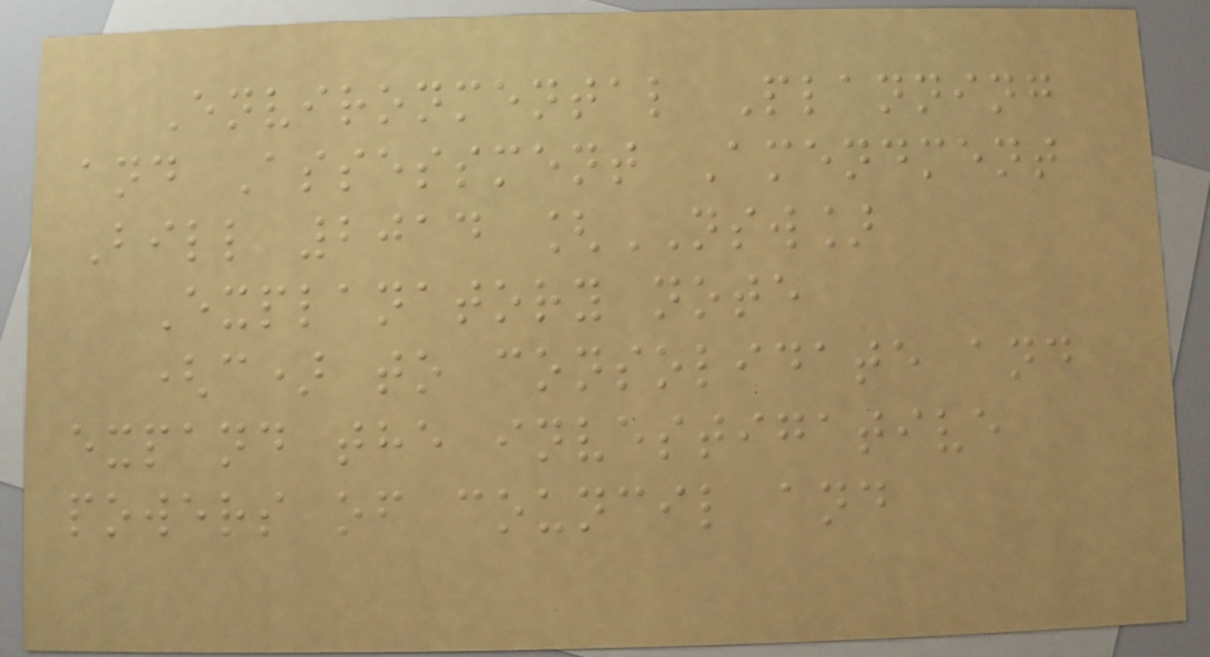Environmental Planning
and Assessment Amendment
Bill 2014 [NSW]
Explanatory note
(c) to consolidate and
expand the investigative
powers of council and
